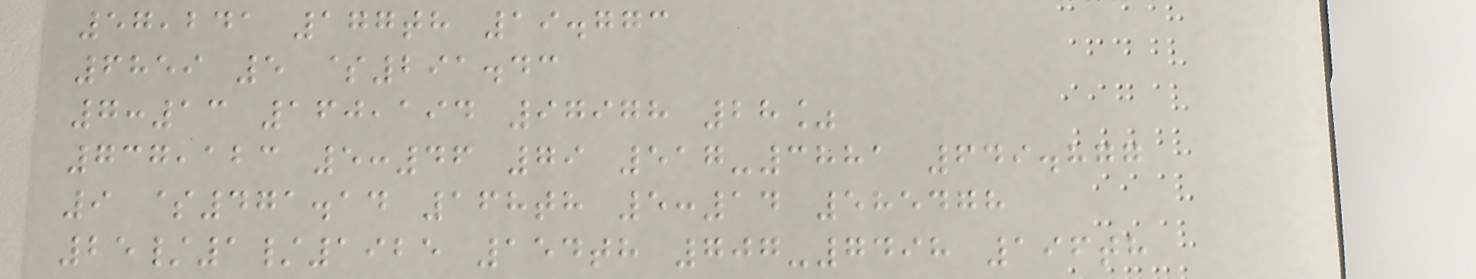57,241 177th 19.773
6859 5 $291.43
7:13 160,194 97978 28%
737,123 5:46 79 517-3881 649.877
9 $471.14 168th 5:14 585478
25/1/1925 154th 707-7498 196th
